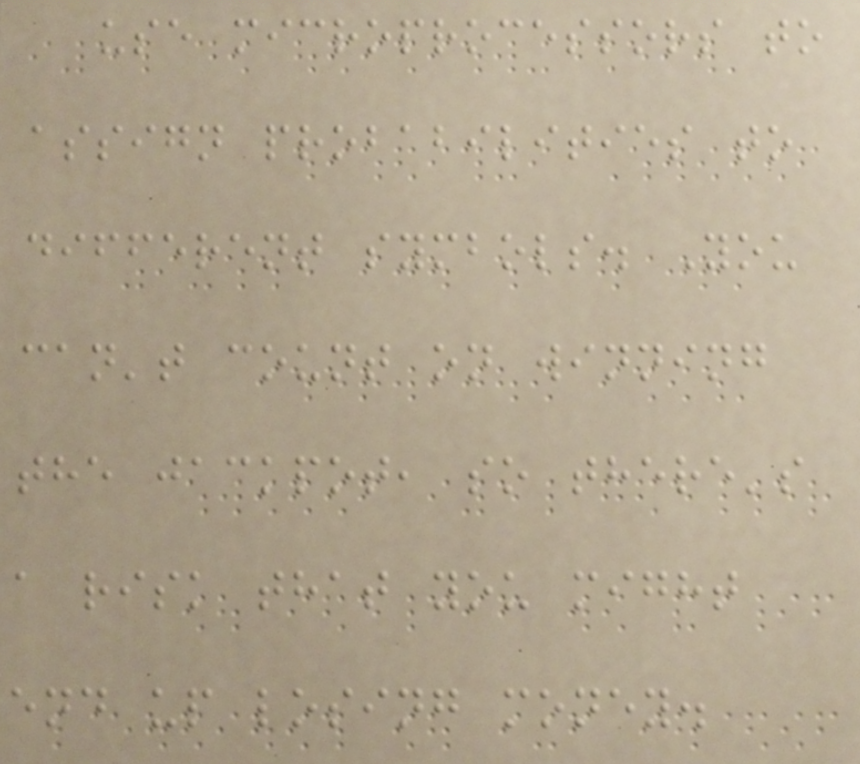use microprocessors to
assign probabilities to
different symbols. You
can't count on winning
the jackpot, so there's
a risk that you might
end up losing money.
